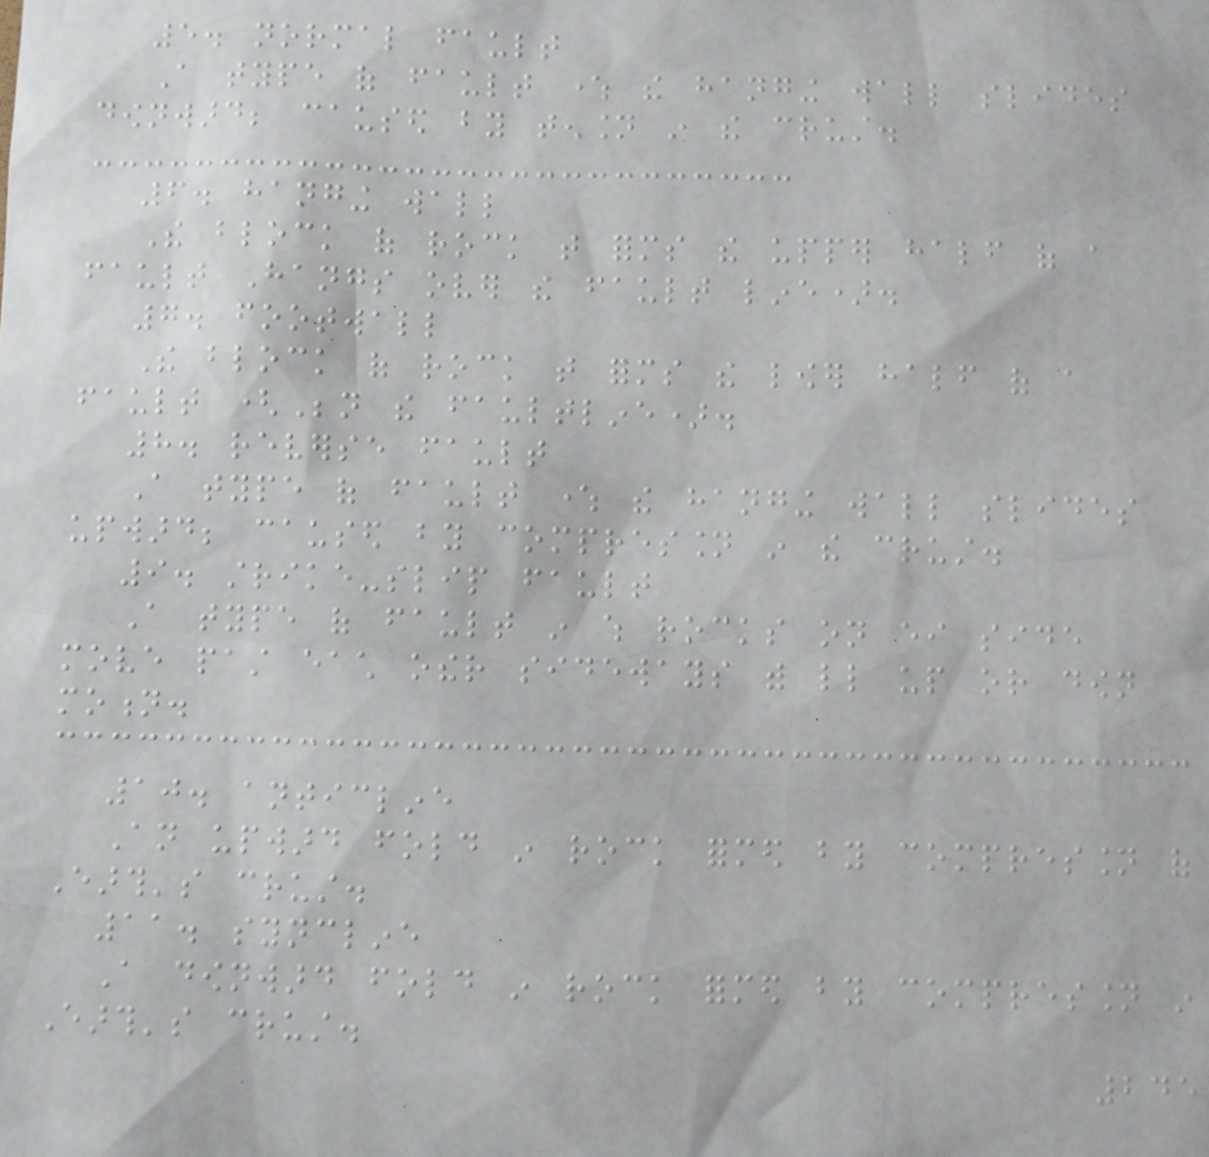5. normal fault
A type of fault where the hanging wall slides
downward; caused by tension in the crust.
6. hanging wall
The block of rock that forms the upper half of a
fault Hangs over the fault line).
7. footwall
The block of rock that forms the lower half of a
fault (Beneath the faultline).
8. reverse fault
A type of fault where the hanging wall slides
upward; caused by compression in the crust.
9. strike-slip fault
A type of fault in which rocks on either side
move past each other sideways with little up or down
motion.
10. anticline
An upward fold in rock formed by compression of
Earth's crust.
11. syncline
A downward fold in rock formed by compression in
Earth's crust.
245
